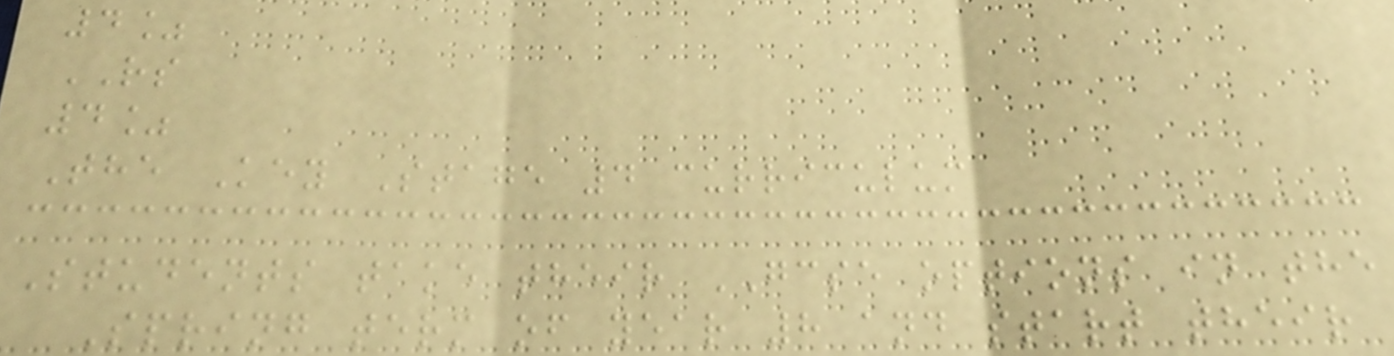4%
RS
4%
The Key Stage 4 curriculum
Students take their GCSE options in the
Spring term of year 8 and start their
